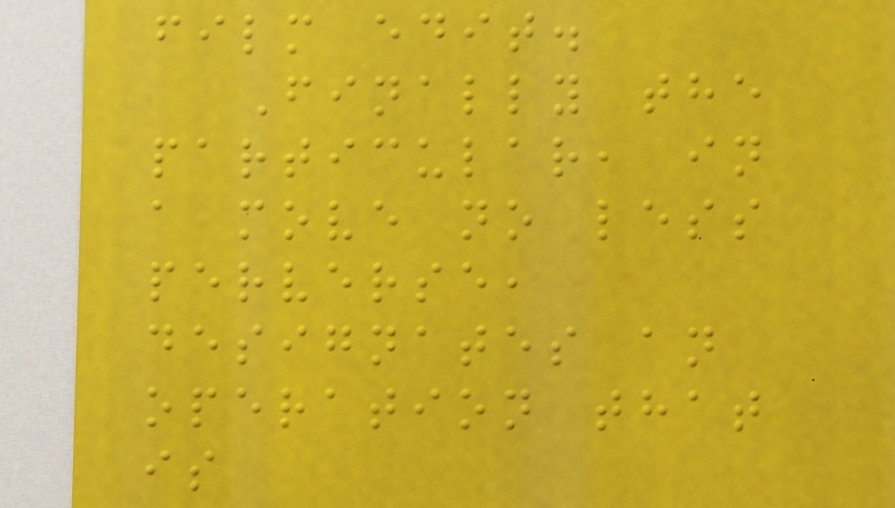film edit.
Finally the
particular, in
a move no less
perverse,
designates an
operation that
is
